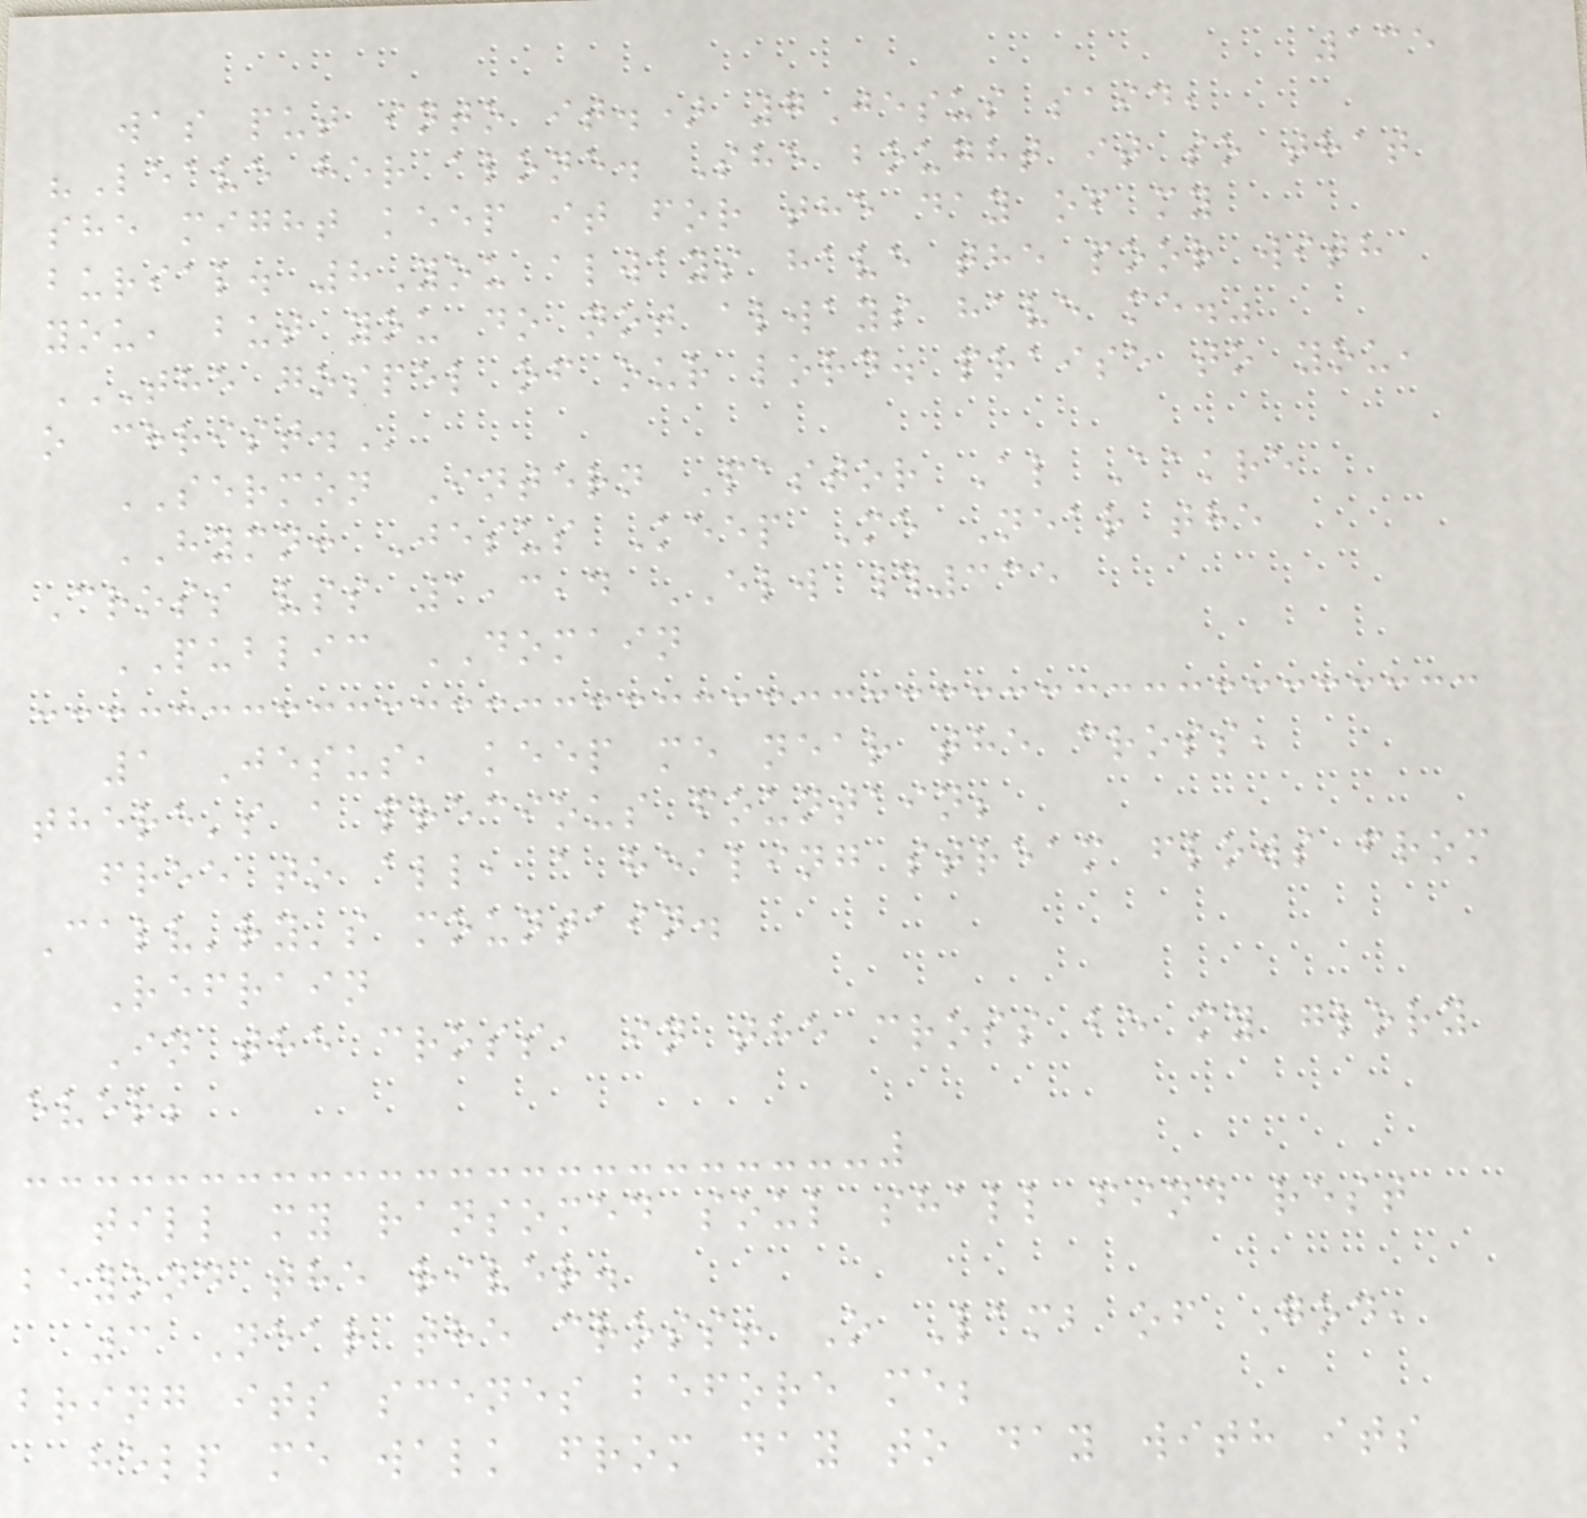135
was put into it.) 7Jesus said,
"Leave her alone. She bought it so that
she might keep it for the day of my
burial. 8You always have the poor with
you, but you do not always have me."
THE GOSPEL OF OUR LORD. PRAISE TO YOU,
O CHRIST.
SERMON Intern Pastor Al Aakre
HYMN: Jesus Keep Me Near the
Cross vss 1,3,4 ELW #335
PUBLIC DOMAIN
1 Jesus, keep me near the cross,
there's a precious fountain;
free to all, a healing stream flows from
Calv'ry's mountain.
Refrain
In the cross, in the cross be my glory
ever;
till my ransomed soul shall find rest
beyond the river.
3 Near the cross! O Lamb of God,
bring its scenes before me;
help me walk from day to day with its
